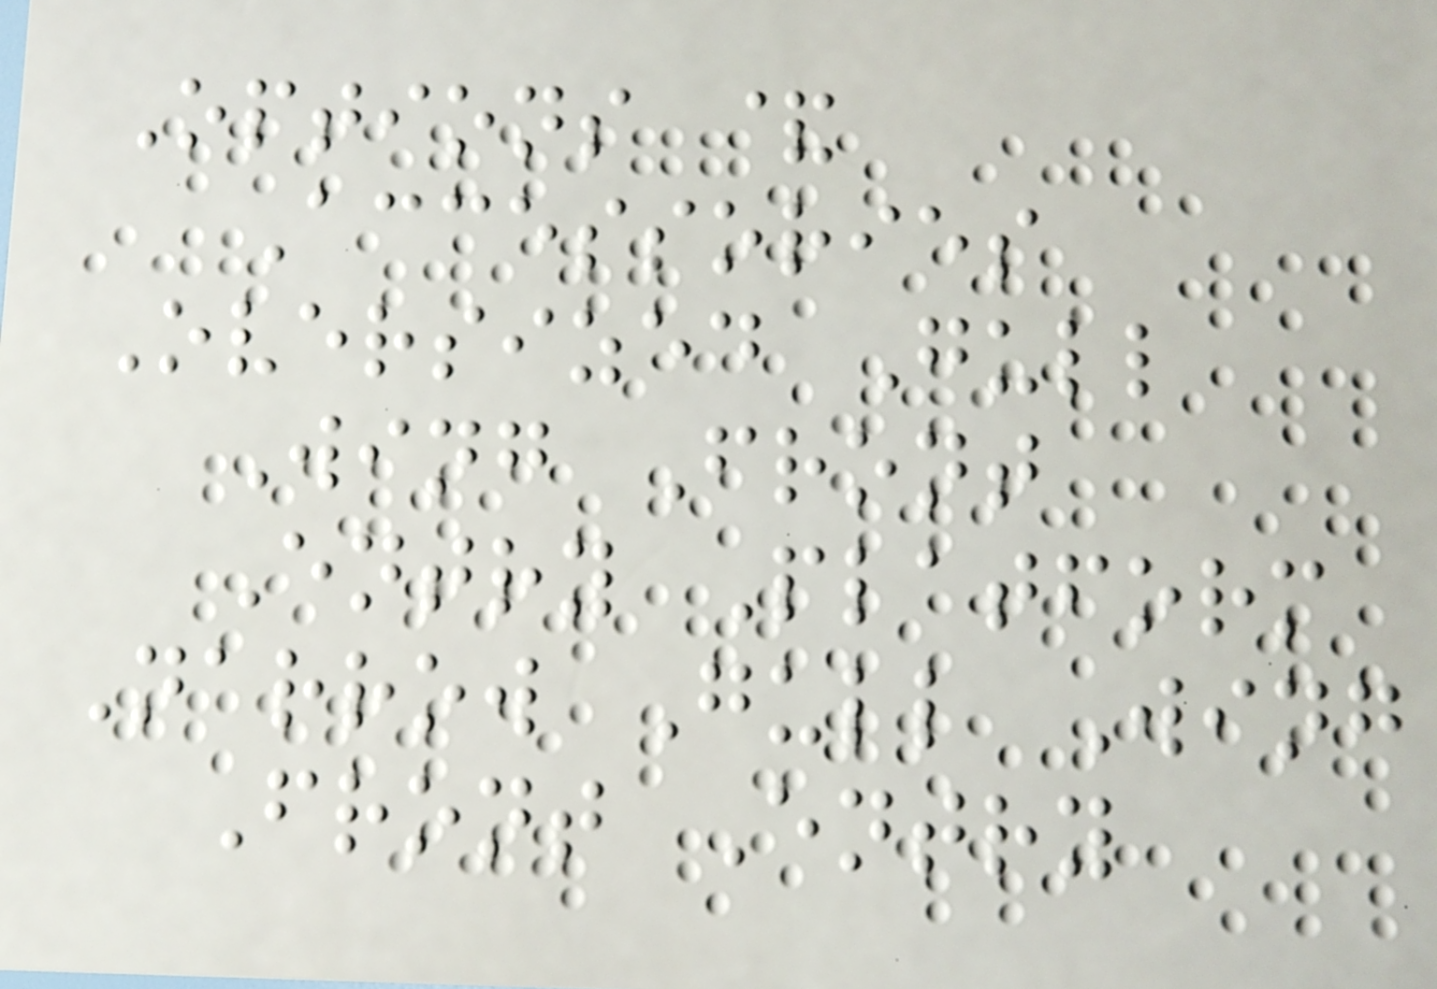Options &
Accessories
Oversized Gull
Wing Front
Entry Platform
Narrow Gull Wing
Front Entry
